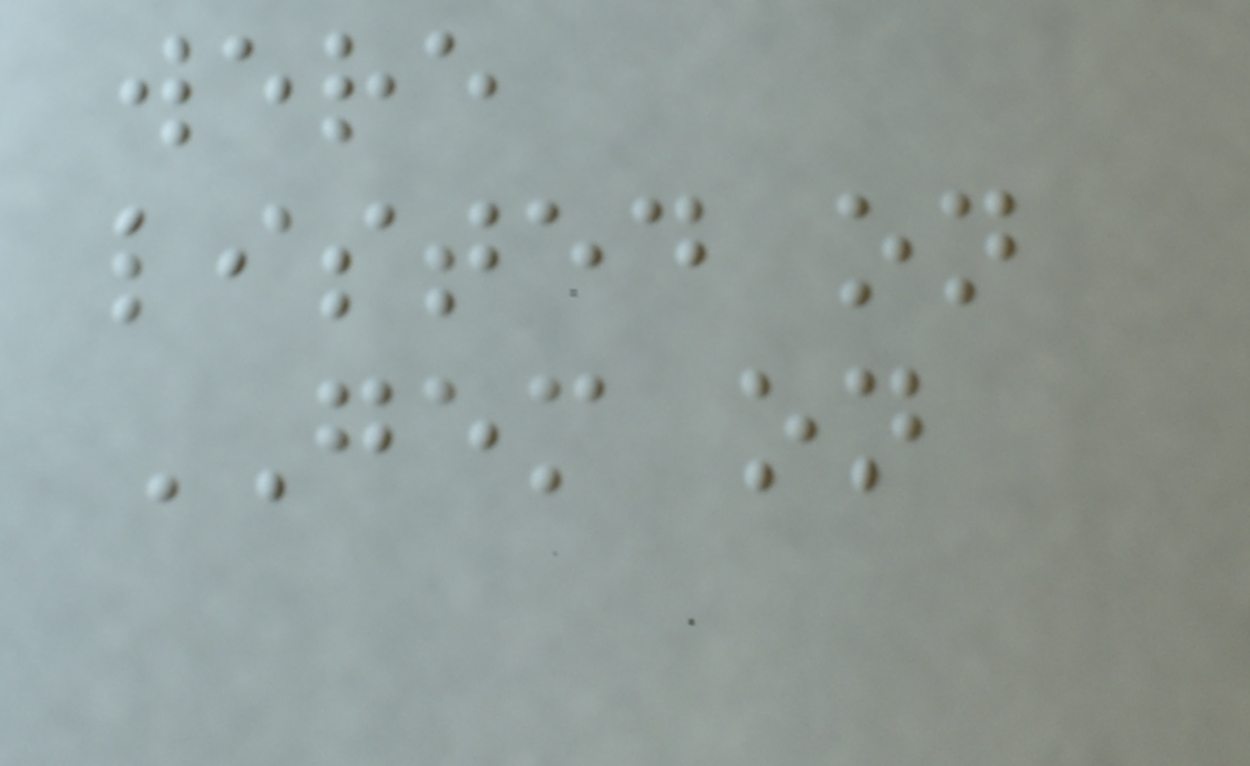were
listed on
GEM on
